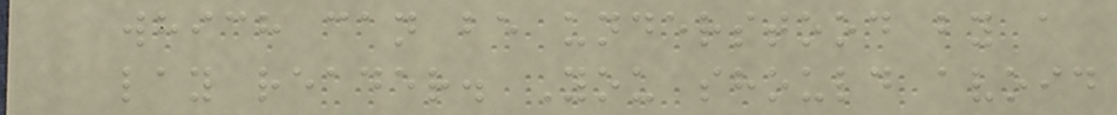which can be understood by a
lay reader. You should avoid
